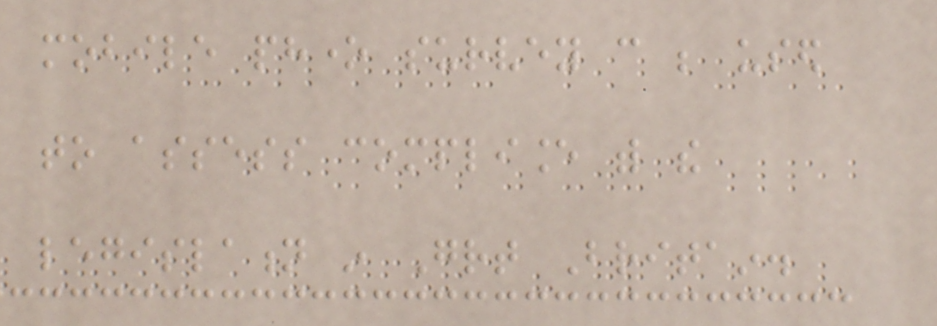mobile phone survey can be used
to assess compliance with the
legislation in Great Britain.
